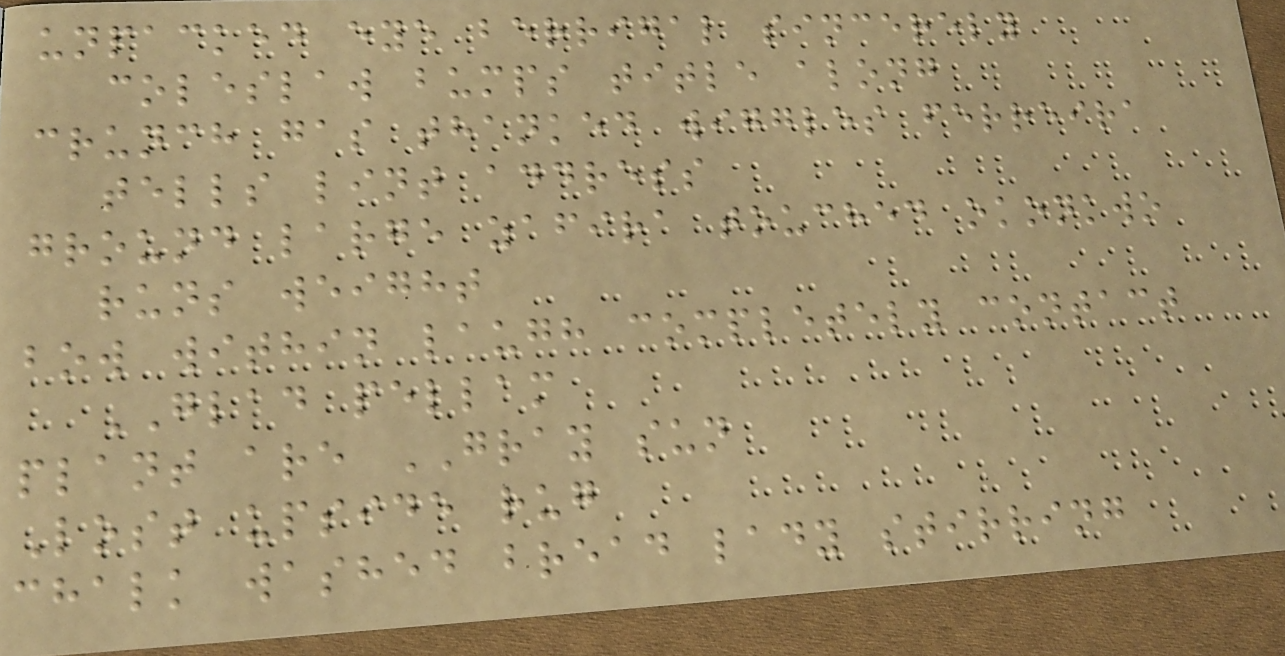unpacked eye berrigal sincerely
coleslaw bumps title along
crunch gas thanked wiggles ferreira
tells lint address
ground large zafira touched okonkwo
runs weight
bow within laugh completely contact
GLAD pellam
plant are GRAY sun
Lost upside rug
chalk washed bread lady stirring
